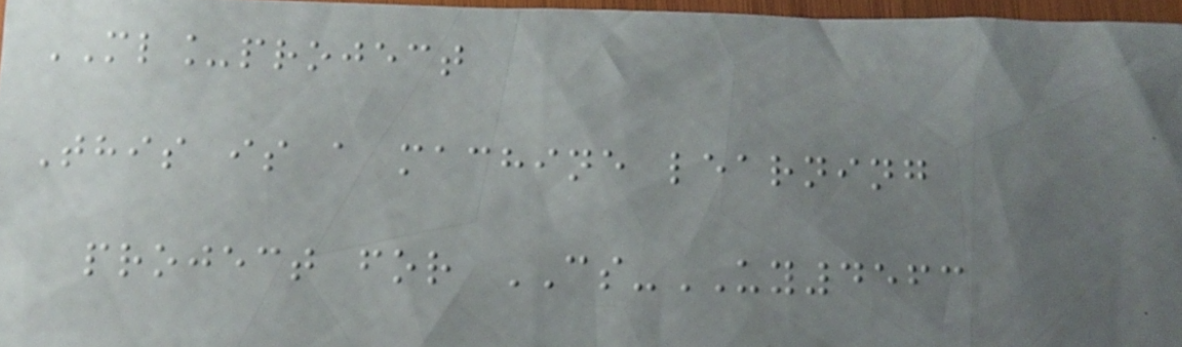ML_project
This is a machine learning
project for CS-UY4563
